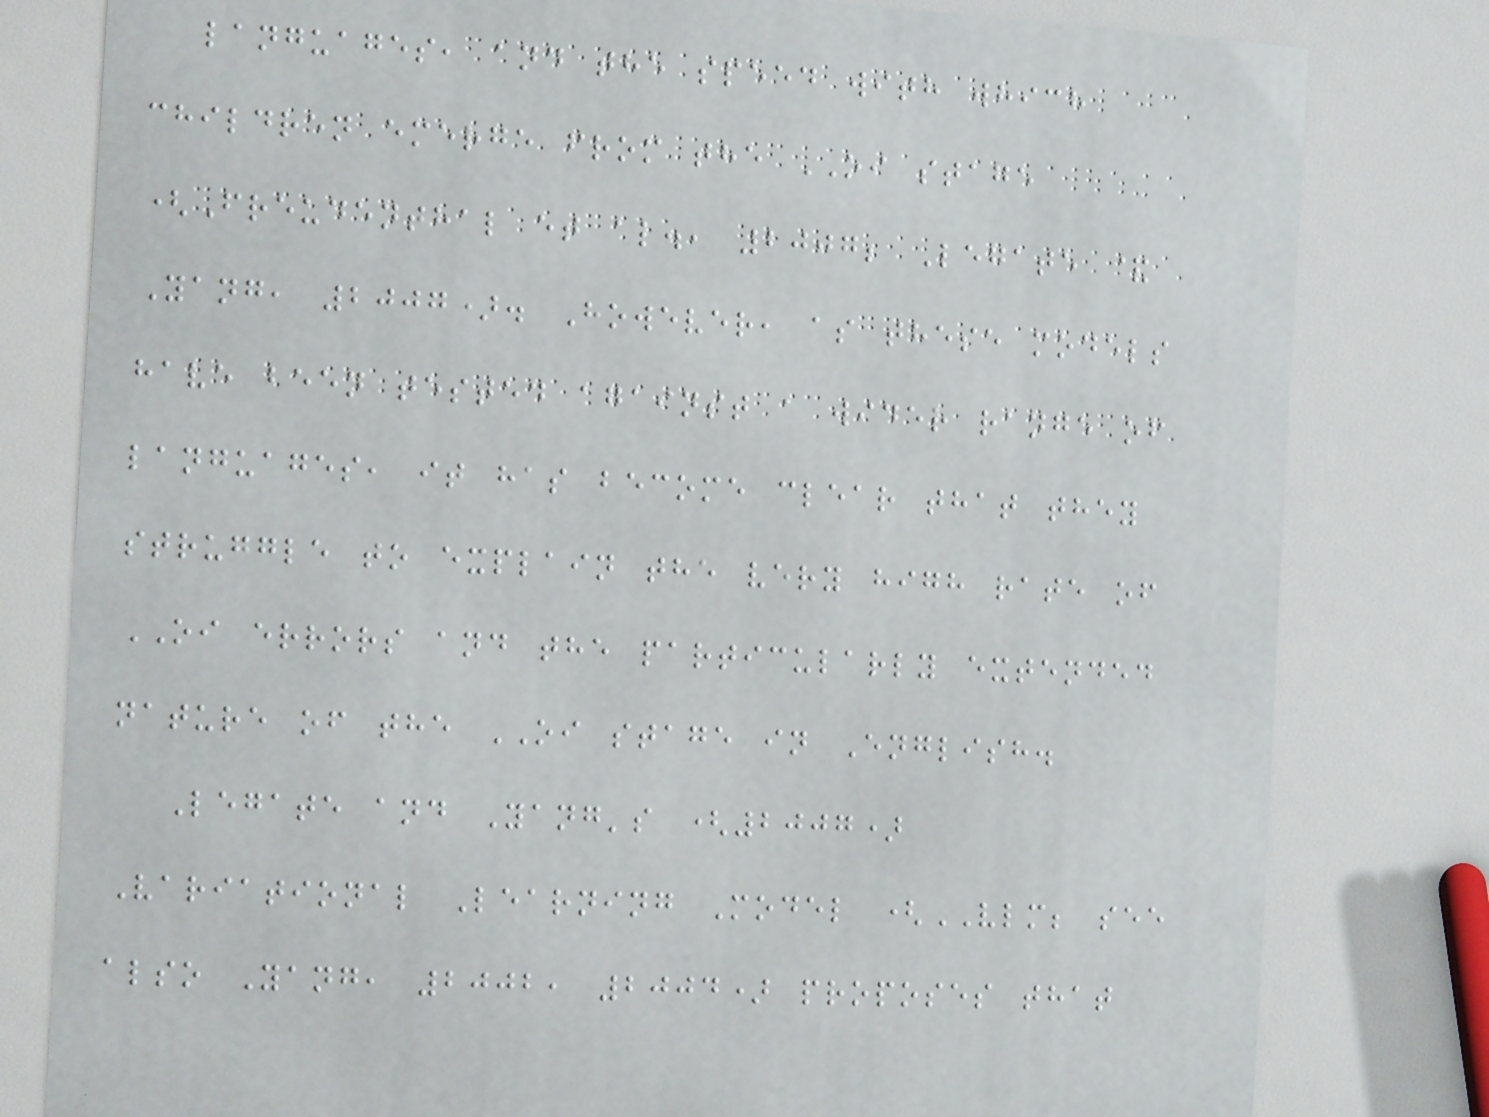languages, and the speed with which
children emerge from the OI stage
(Freudenthal et al., 2007; Legate &
Yang, 2007). However, as these models
have been tested against a wider range of
languages, it has become clear that they
struggle to explain the very high rate of
OI errors and the particularly extended
nature of the OI stage in English.
Legate and Yang's (2007)
Variational Learning Model (VLM; see
also Yang, 2002, 2004) proposes that
